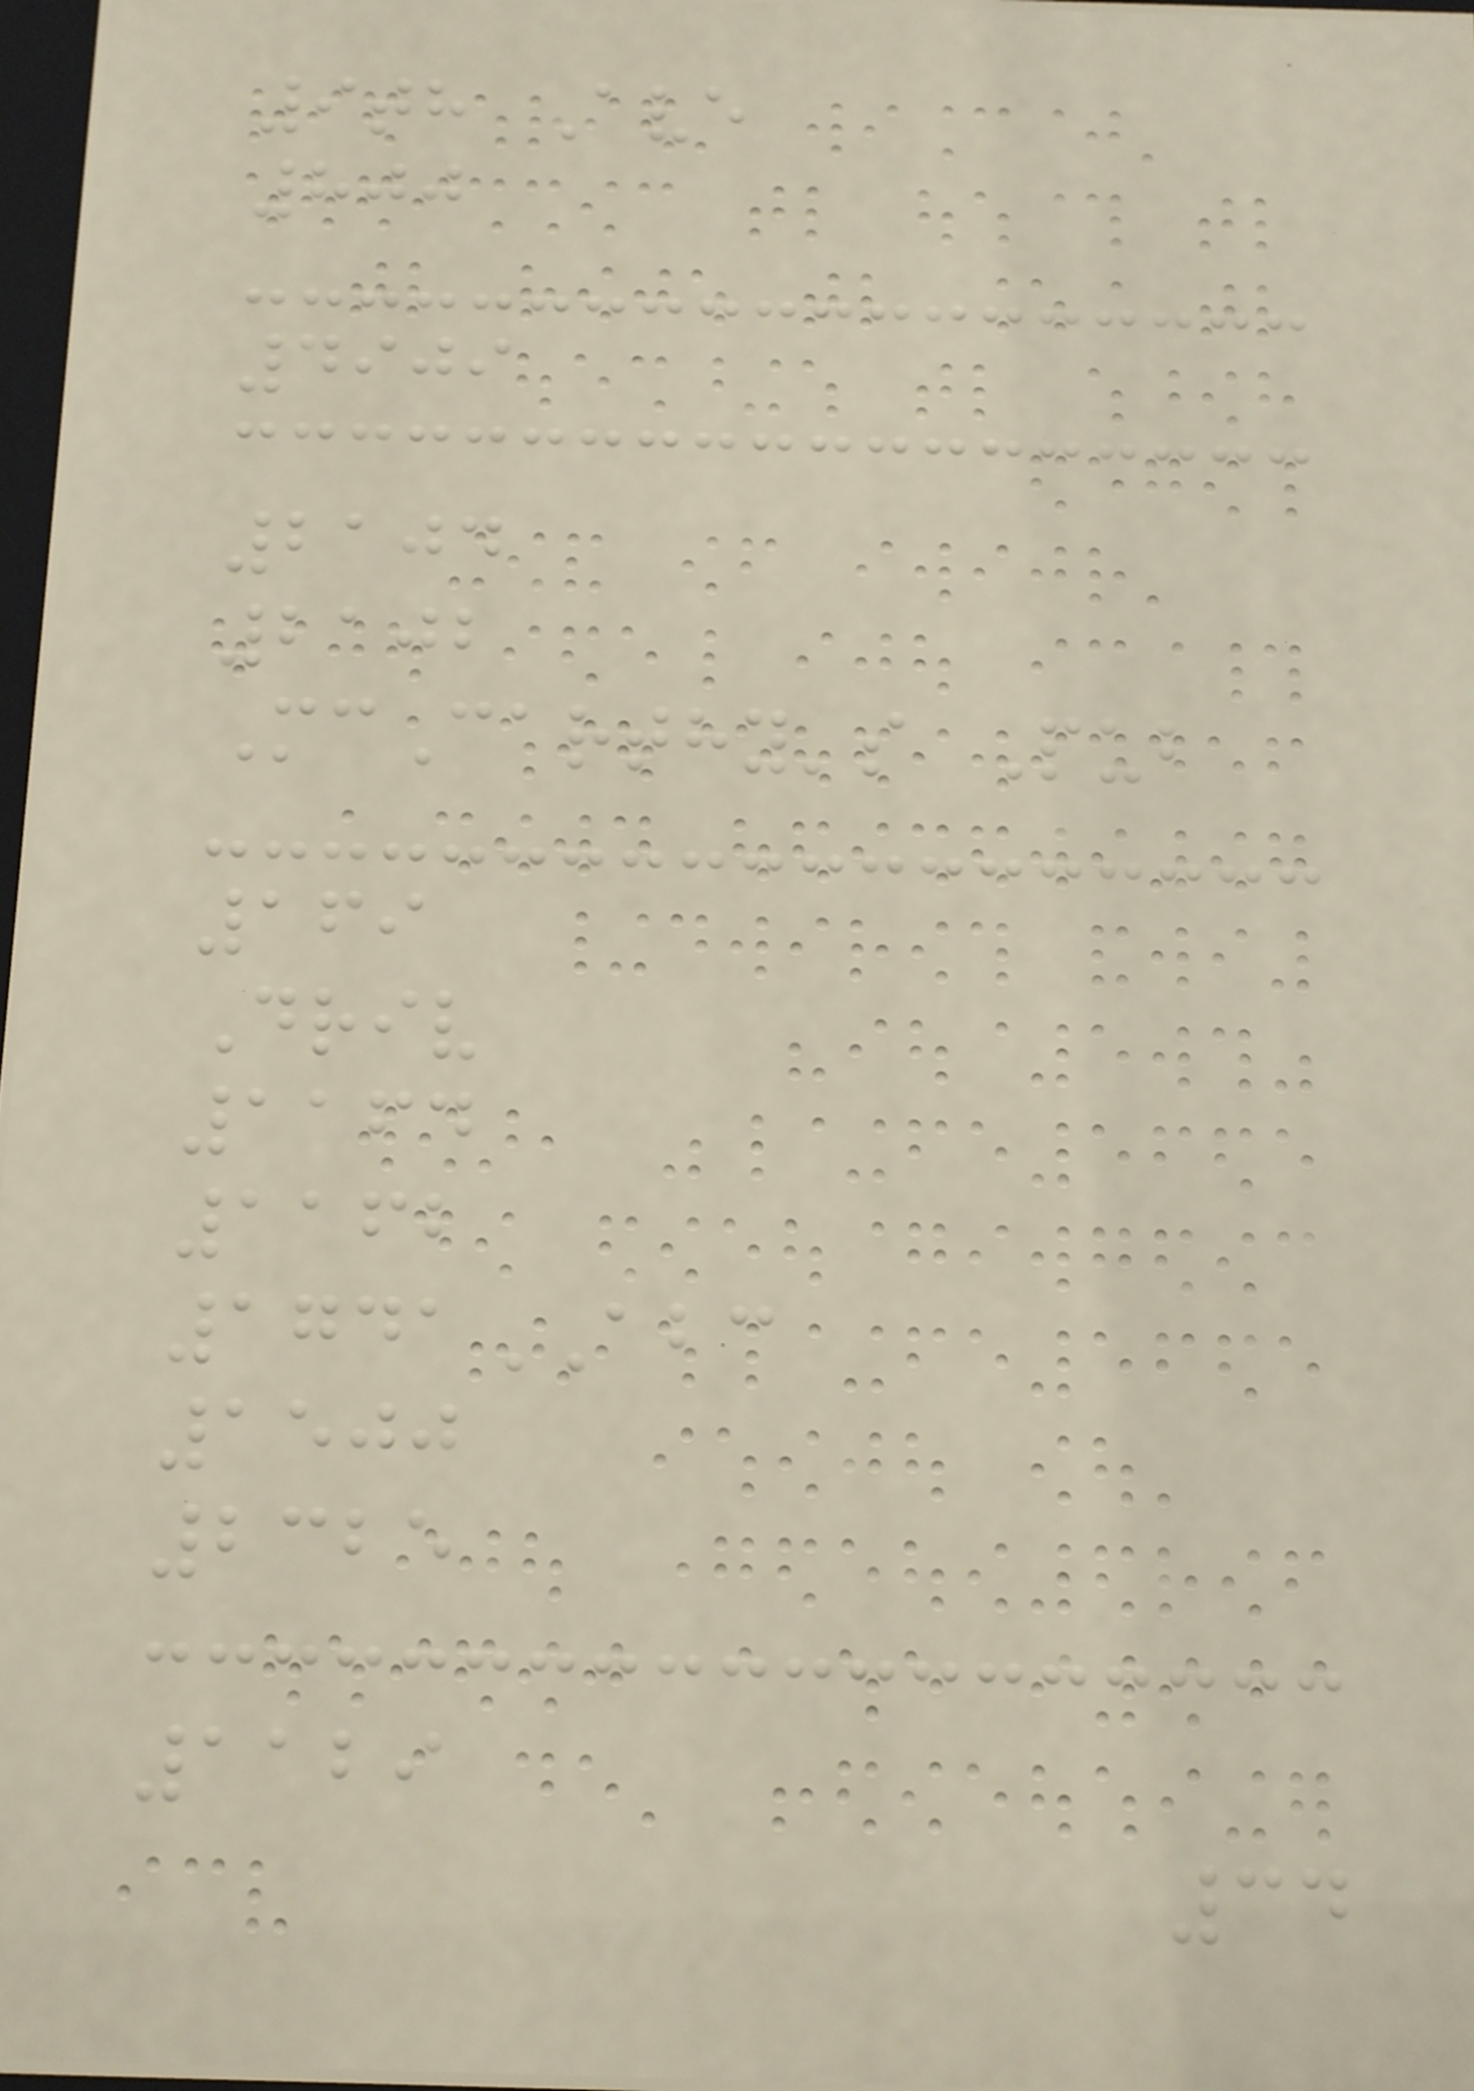9th Ave
800
4909
2104
2102
McCarthy's Pub
169
Driv
1164
1162
1741ABC
1500
2325
1129
34
